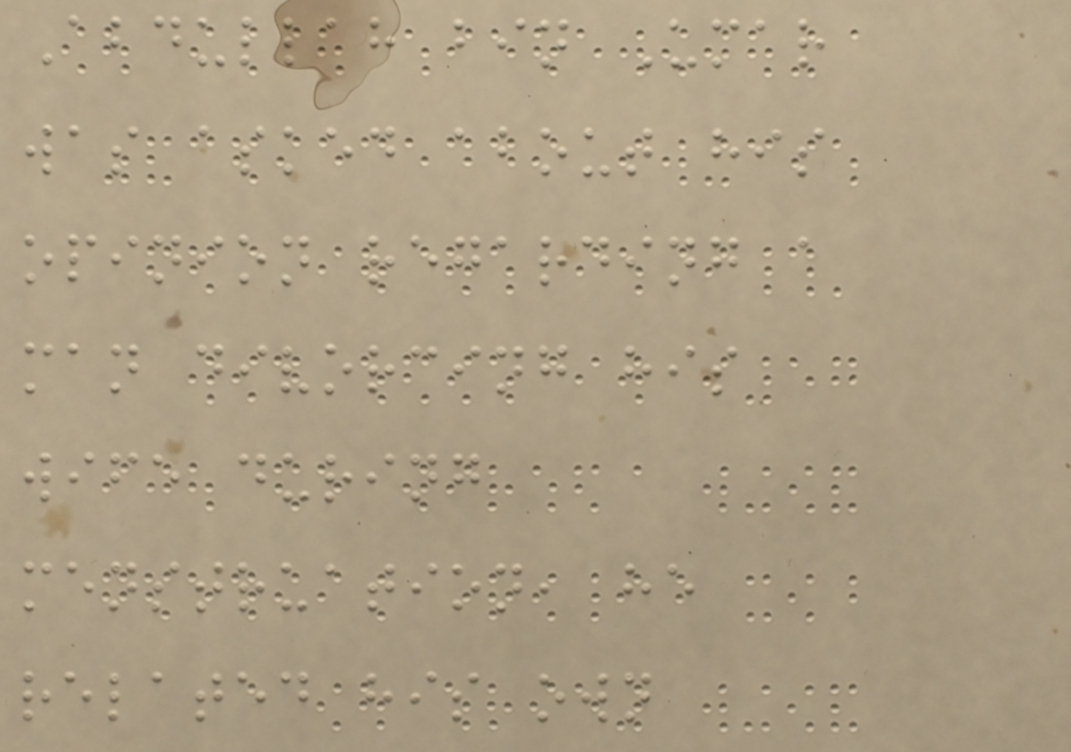Abdullah bin Umar
was asked about his
opinion regarding a
man divorcing his
wife during
menstruation, he
related his own
